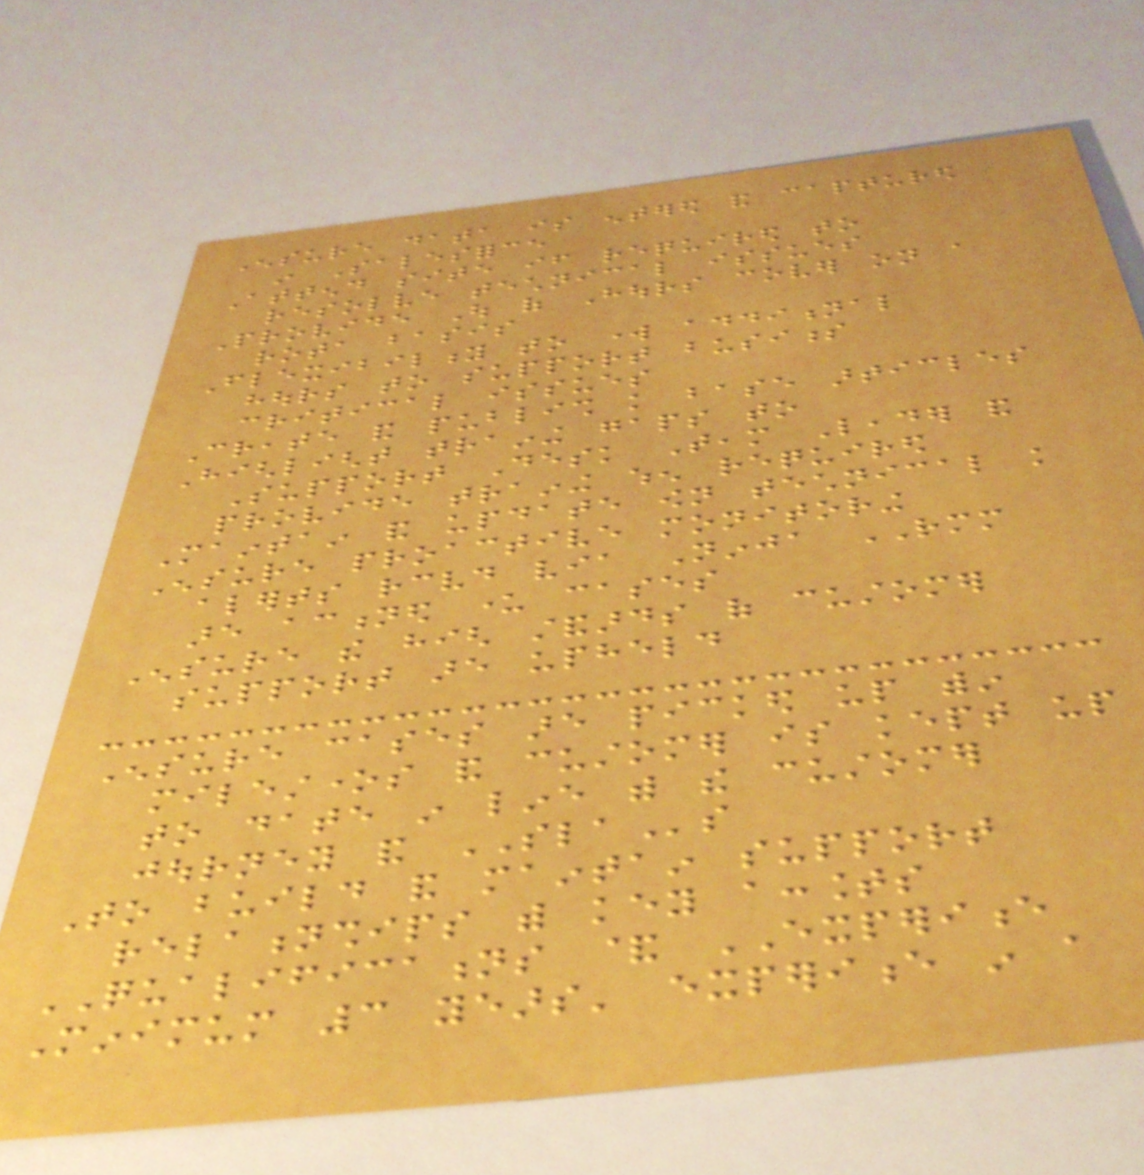Ensure data is entered and captured
in Salesforce
Attend site if required to
resolve technical issues
Provide Out of Hours cover on a
rota basis
Flexibility to work additional
hours to support business
critical issues
Create and publish knowledge base articles
Highlight training gaps to
Support Desk Team Leader and
provide training when required
Maintain and update own technical knowledge
Ensure proactive monitoring
alerts received via Ninja RMM
are actioned under cases
Ensure the high standards of customer
support are upheld
Ensure cases are picked up within
milestones and customer is kept up
to date in line with the customer
journey and SLAs
To build and maintain support
relationships with key accounts
QUALIFICATIONS & EXPERIENCE
Minimum 3 years' experience in a
